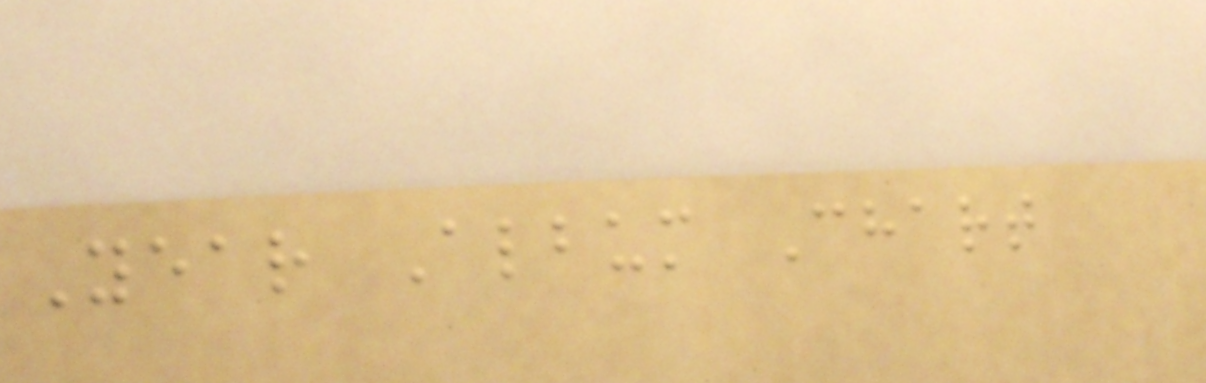Year Album Chart
